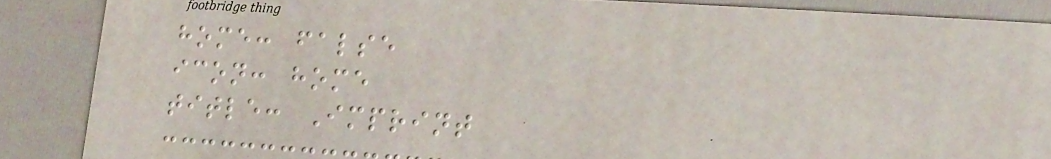home: false
icon: home
title: Imprint
